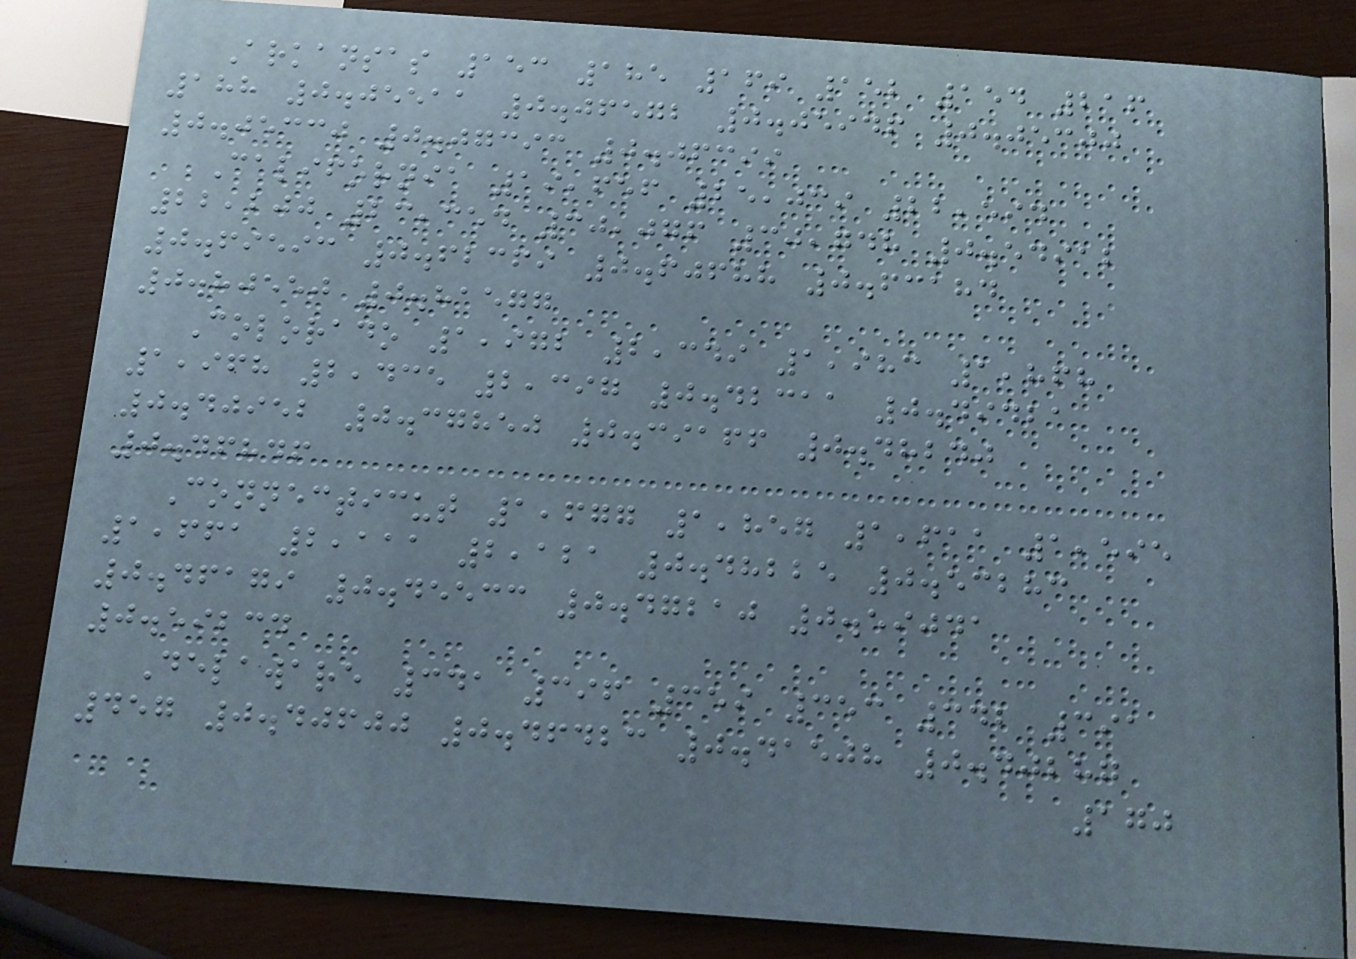Arkansas 153 185 169 152 154 216
188 0.05511 0.06572 0.05946 0.05300
0.05330 0.07393 0.06399
California 19,656 25,039 22,594
22,200 23,354 30,076 30,748 0.54912
0.69593 0.62369 0.60688 0.63184
0.80550 0.81577
Colorado 1,972 2,349 1,983 1,868
1,968 2,435 2,397 0.42311 0.49421
0.40952 0.37850 0.39166 0.48240
0.46846
Connecticut 1,677 1,857 1,611 1,595
1,661 2,111 2,121 0.48225 0.53283
0.46179 0.45533 0.47210 0.59041
0.59234
Delaware 341 396 359 353 342 391
457 0.40600 0.46423 0.41508 0.40287
170
